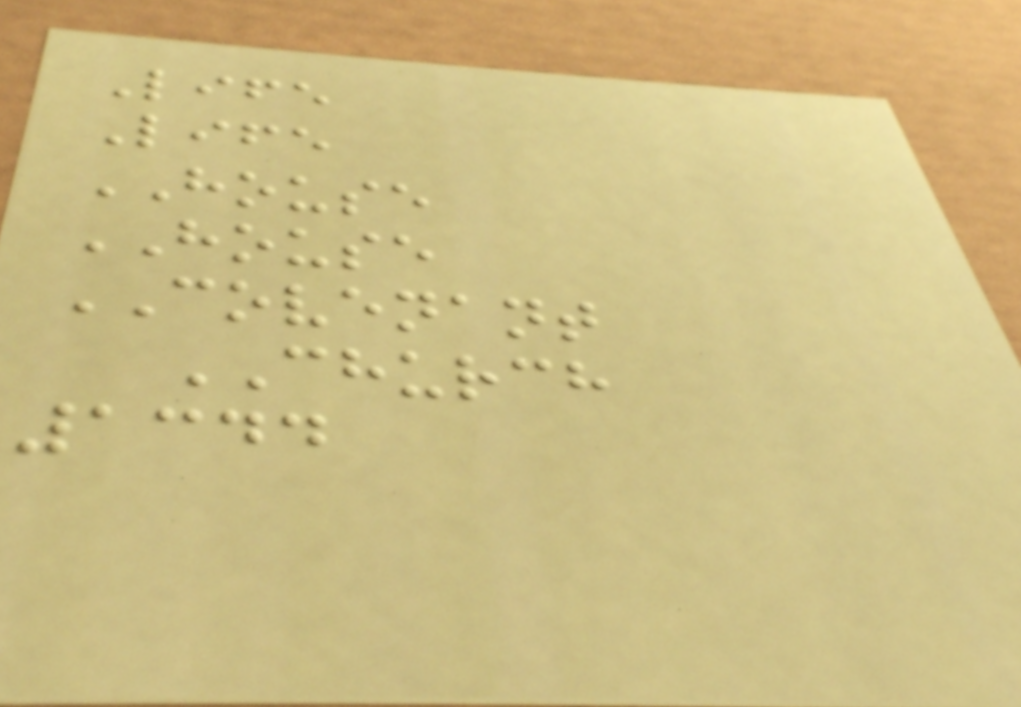Life
Life
HOUSE
HOUSE
COVENANT
CHURCH
1344
